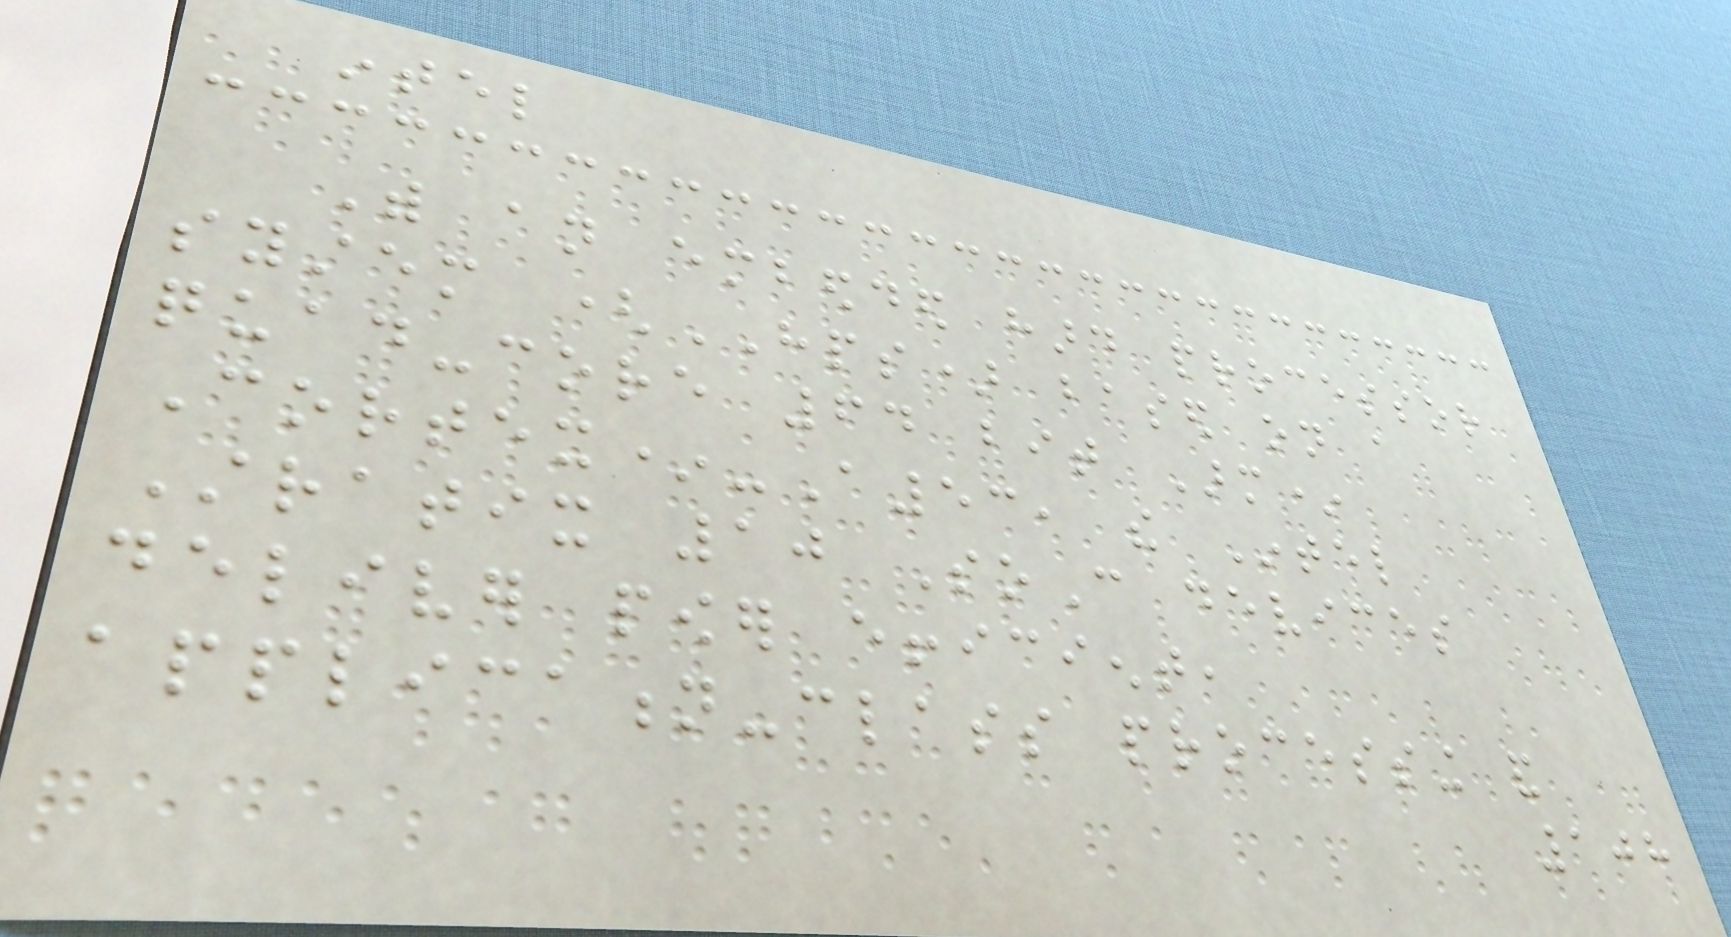intel
With an embedded hard processor
system (HPS) based on a
quad-core 64 bit Arm*
Cortex*-A53, the Intel
Stratix 10 SoC devices
deliver power efficient,
application-class processing and
108
